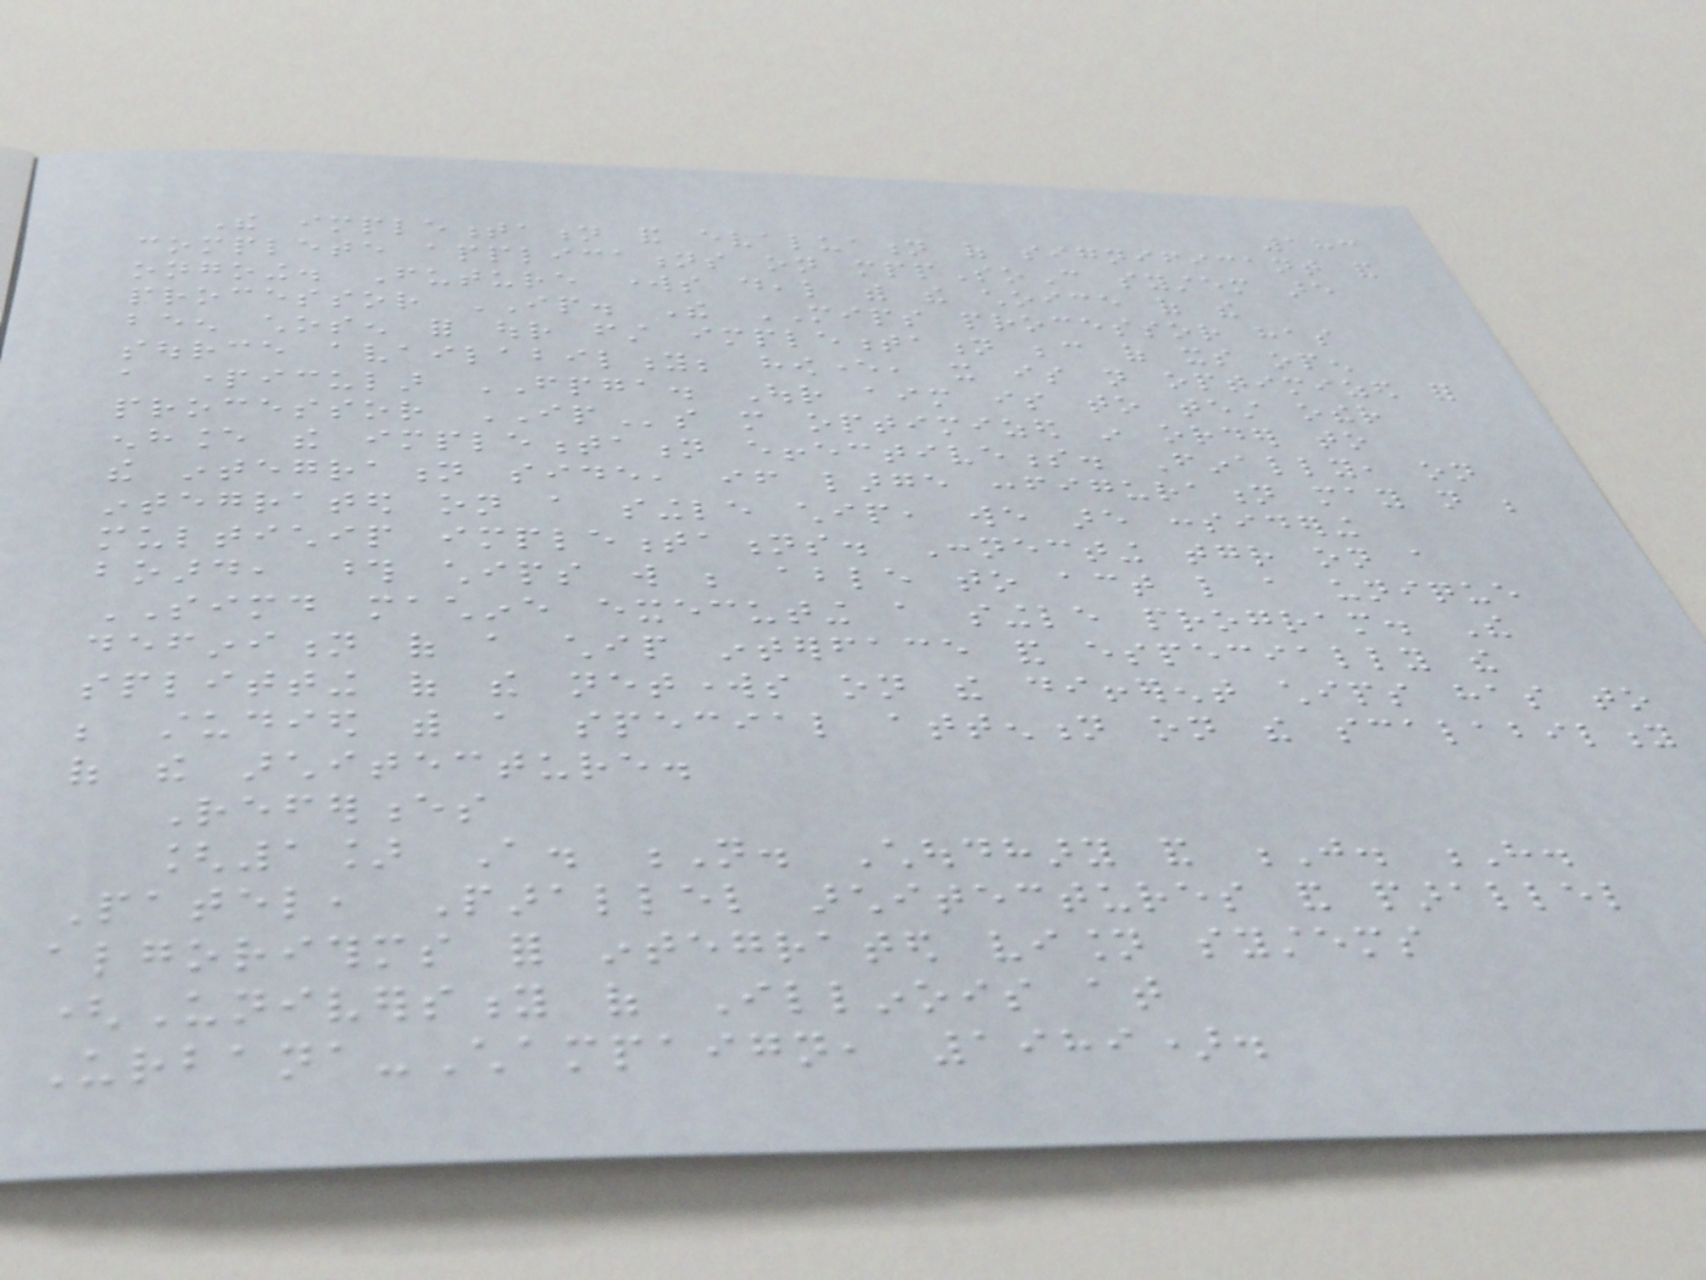183
The implementation and evaluation of significant and
complete applications on mppSoC system are
ongoing. Future works deal with the choice of the
processor IP. The MIPS processor has
been chosen for our first implementation because of its open
source availability; however, it is not optimized for
a particular FPGA. Our aim is to test other
processor IPs more optimized in order to
enhance the implementation effectiveness. Finally, on
the integration side, if large configuration may not be
integrated on a single chip, we are considering
multichip implementations. Connecting together on a
board, those chips will be able to act like a unique
SIMD machine executing a single program. The
definition of a chip interface and especially the
splitting of the networks on the different chips has to
be studied with a special attention on the scalability
of the architecture.
References
[1] A. N. Choudhary and J. H.
Patel, Parallel architectures and parallel
algorithms for integrated vision systems
(University of Illinois at
Urbana-Champaign, 1989).
